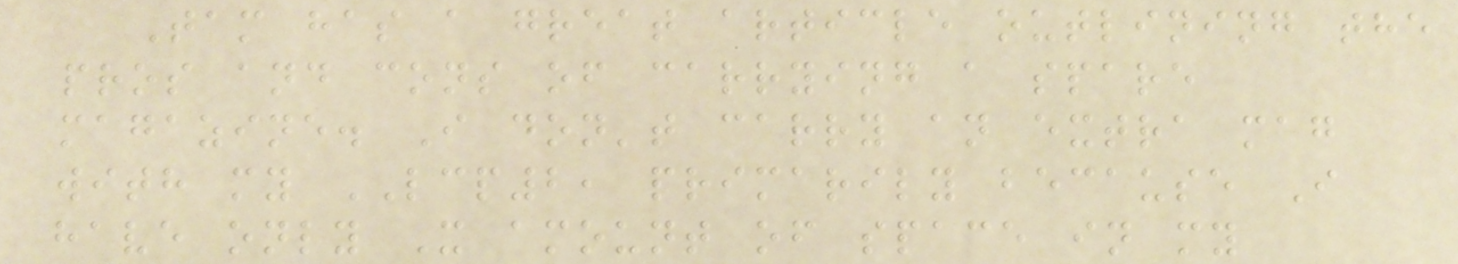Tam has a great article outlining the
pros and cons of carrying a spare
magazine. I don't carry an extra mag
with my LCP2, primarily because I
have only X amount of space in my
